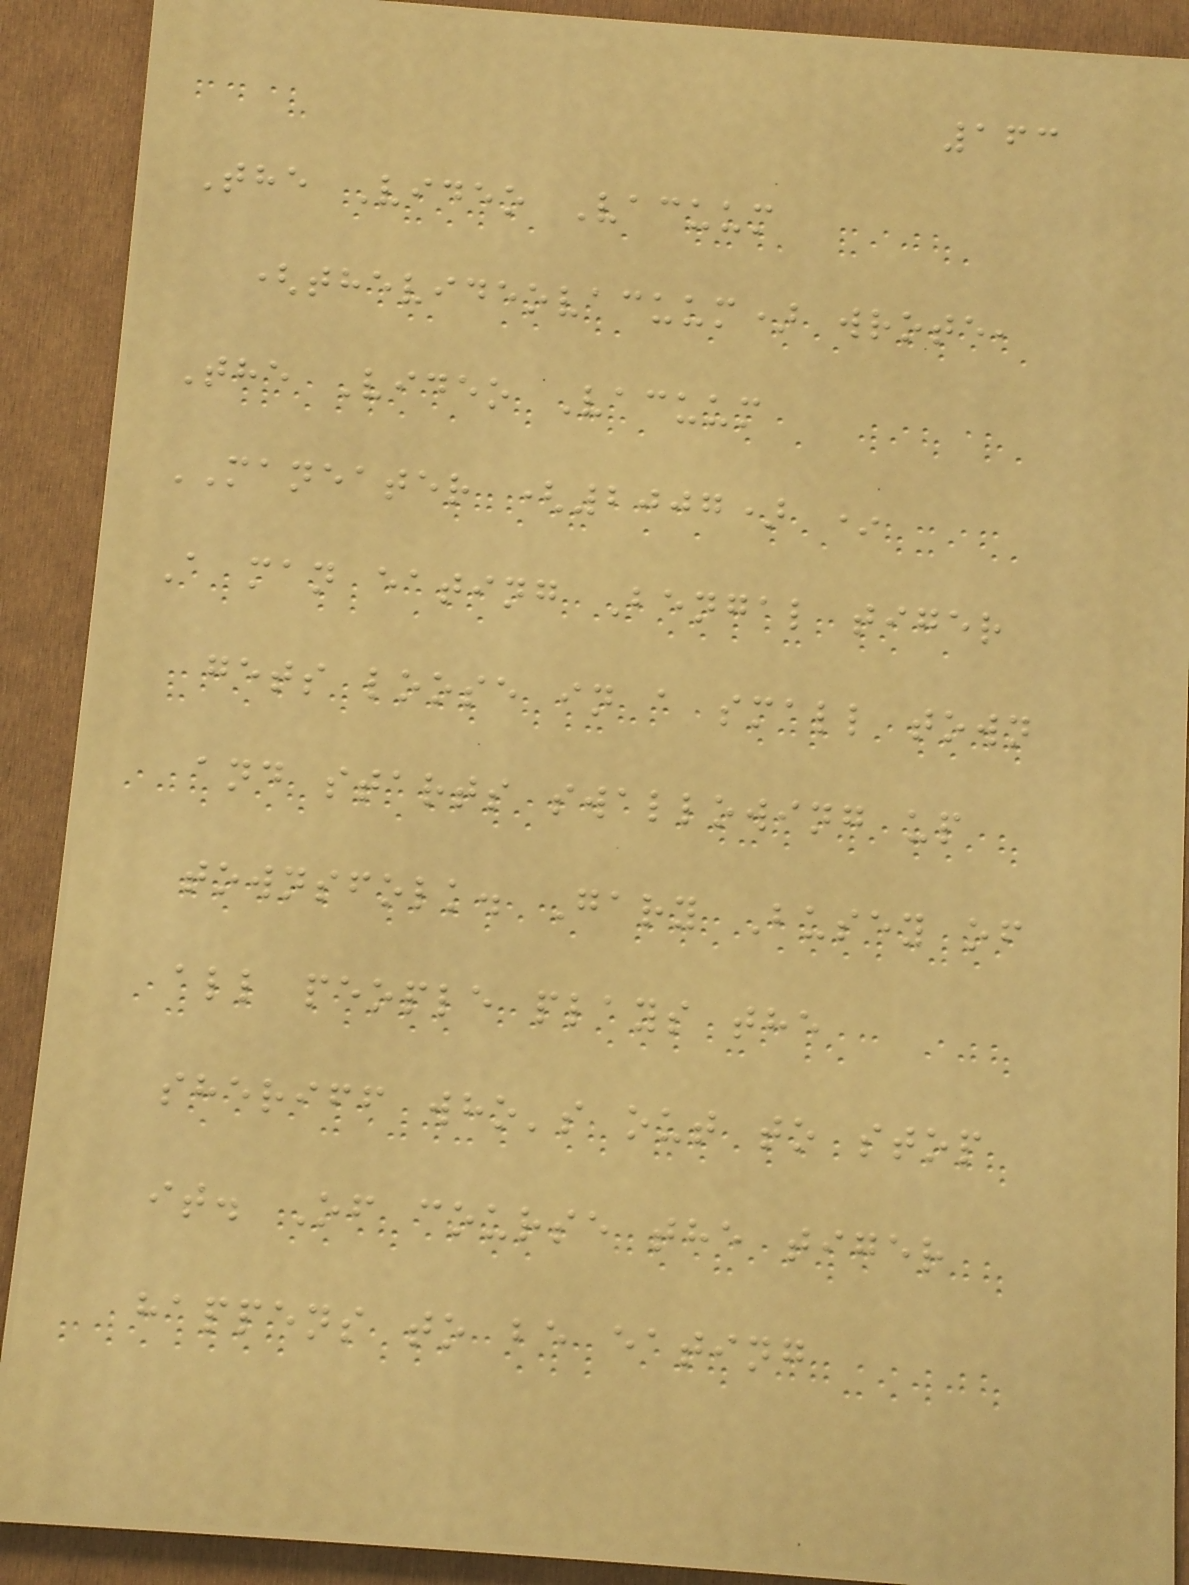163
The Video Vacuum
(thevideovacuum) wrote,
The Video Vacuum
MANEATER (2007) *
A man eating Bengal tiger
gets loose in a small town
and starts swallowing up
townsfolk. Gary Busey of
all people plays the
sheriff who's out to stop
it. Of course the tiger
happens to be eating
